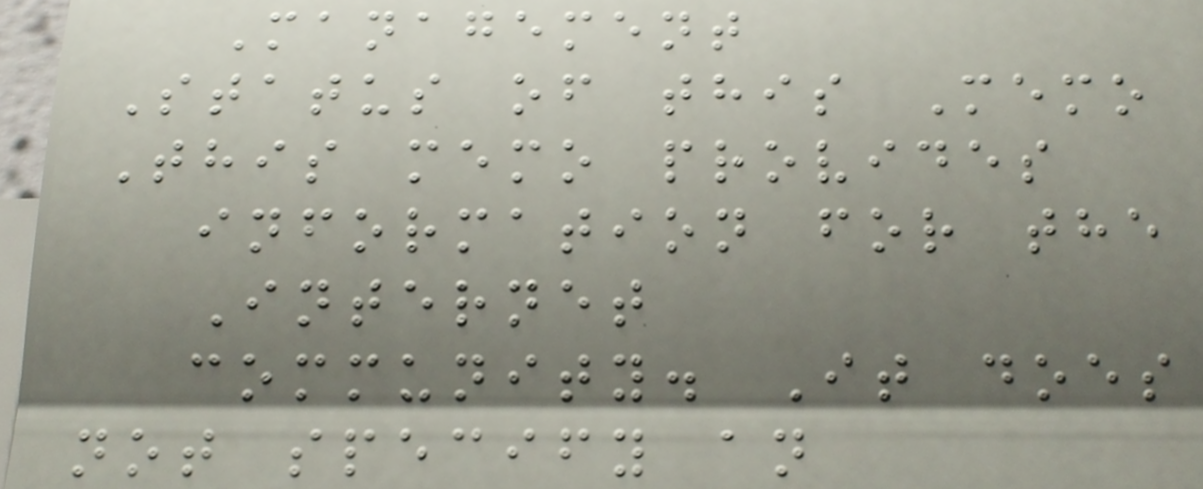Management
Status of this Memo
This memo provides
information for the
Internet
community. It does
not specify an
